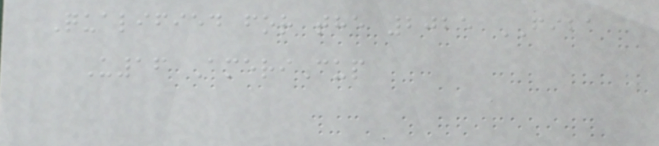Qualified for the 2025 FIBA
U16 AmeriCup
